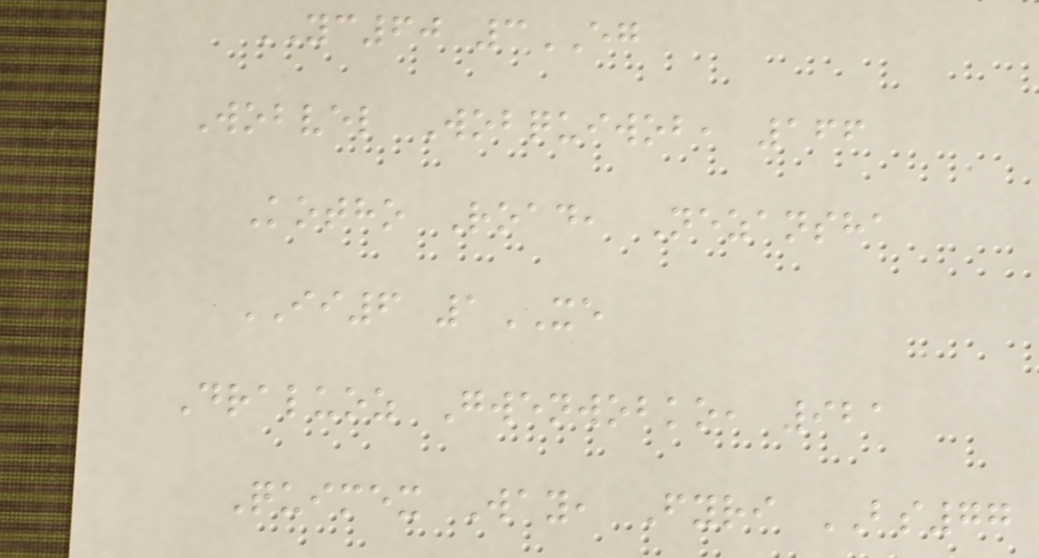YC60 3EG
Wobvel Wobquiwob, 166
Kotho Road, Nezansha
II6 1XE
Draluoz Gwenwobko, 921
Quimex Way, Fyri BS77
